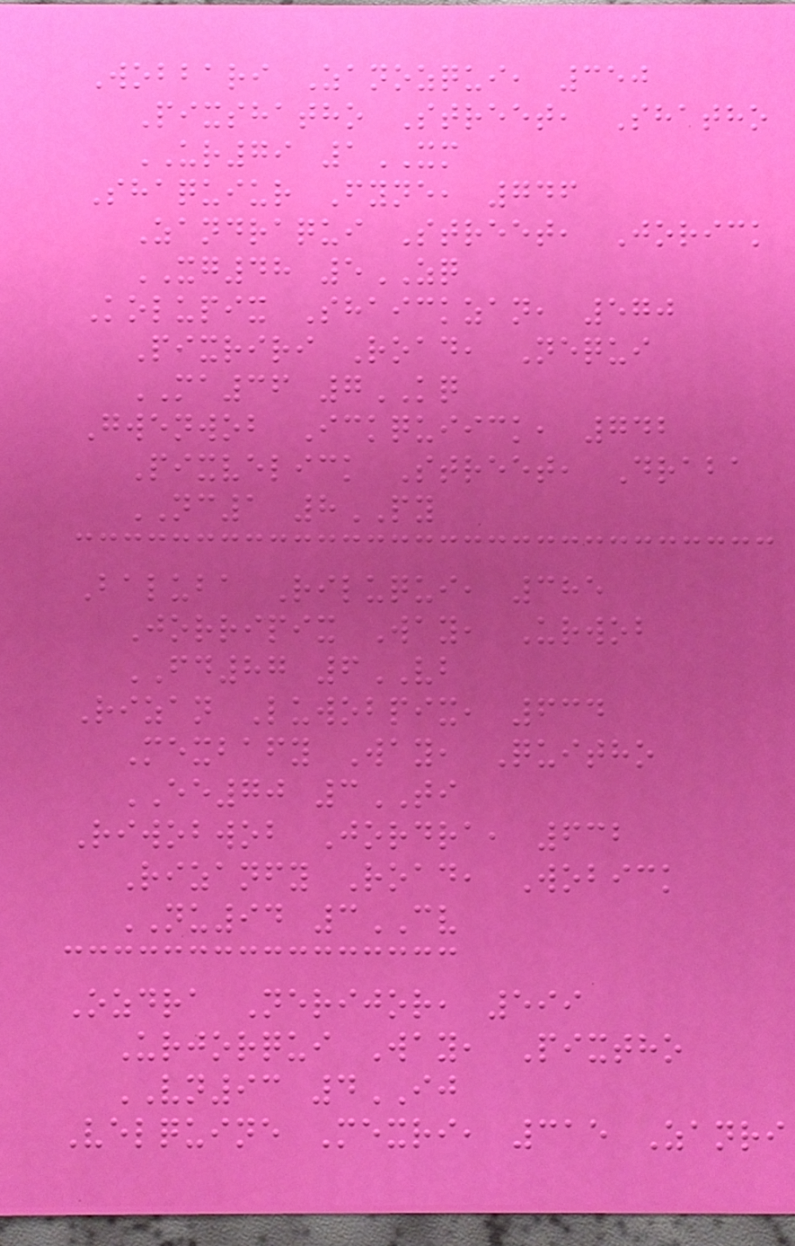Wobbari Zanozqui, 350
Pixshatho Street, Shatho
UR79 1XM
Shaquiur Fyne, 746
Zandraqui Street, Jorick
XG48 5ZQ
Kolupix Shaickzan, 570
Pixriri Road, Nequi
MA36 7KQ
Gwenwob Ickquiick, 742
Pixvelick Street, Draba
NC1 8PY
Baluba Riluqui, 385
Jorripix Way, Urwob
FD87 6VB
Rizan Luwobpix, 634
Mexbafy Way, Quitho
EE70 3TI
Riwobwob Jordra, 632
Rizanfy Road, Wobick
NU94 3CV
Ozdra Nerijor, 599
Urjorqui Way, Pixtho
VN93 4IJ
Velquine Mexri, 315 Zanri
